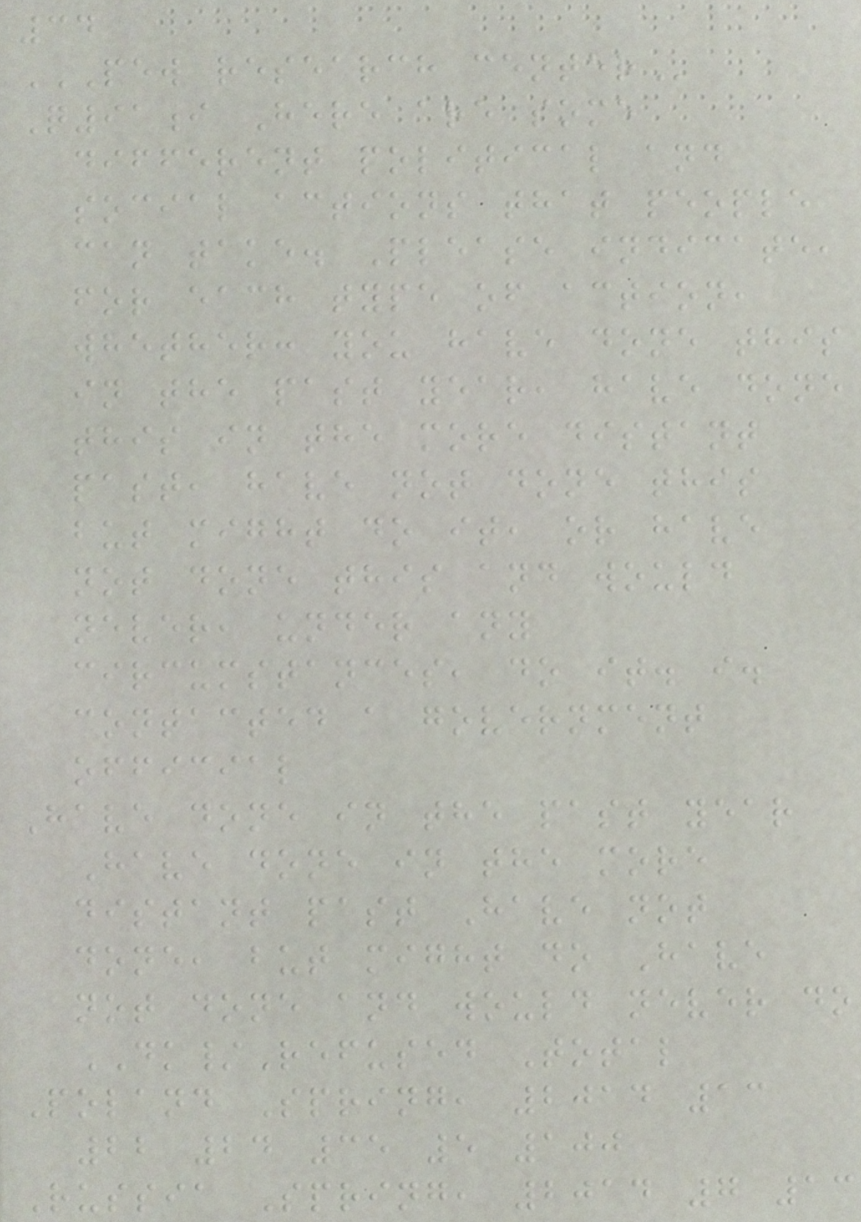34
PEW RESEARCH CENTER
Q91i Here are some
different political and
social actions that people
can take. Please indicate,
for each type of action,
whether: you have done this
in the past year, have done
this in the more distant
past, have not done this
but might do it, or have
not done this and would
never, under any
circumstances, do it. i.
contacted a government
official
Have done in the past year
Have done in the more
distant past Have not
done, but might do Have
not done and would never do
DK/Refused Total
Poland Spring, 2014 13
22 24 35 5 100
Russia Spring, 2014 7 13
